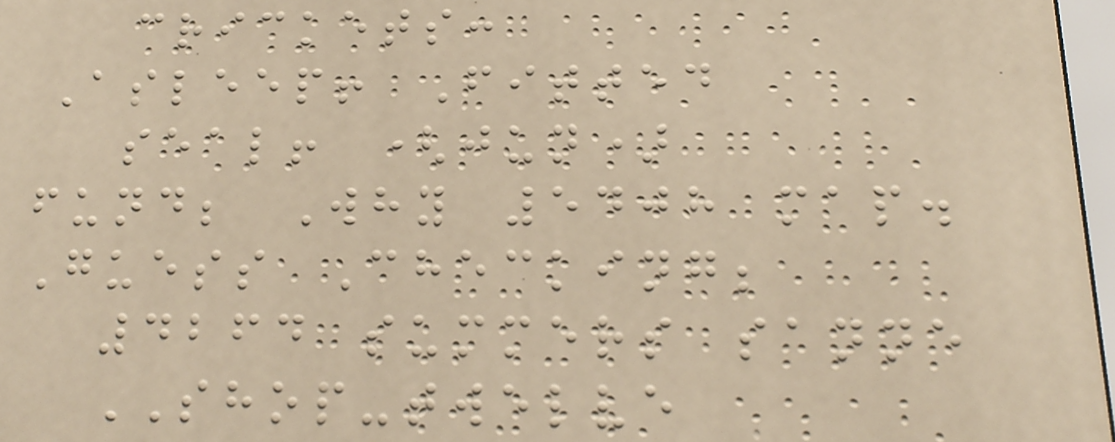crickets:
Asleep! Fitted
seal! (jun)
fund; Why 5408 map.
Guess Checking;
4264 summers sanne
SHOP-twelve
